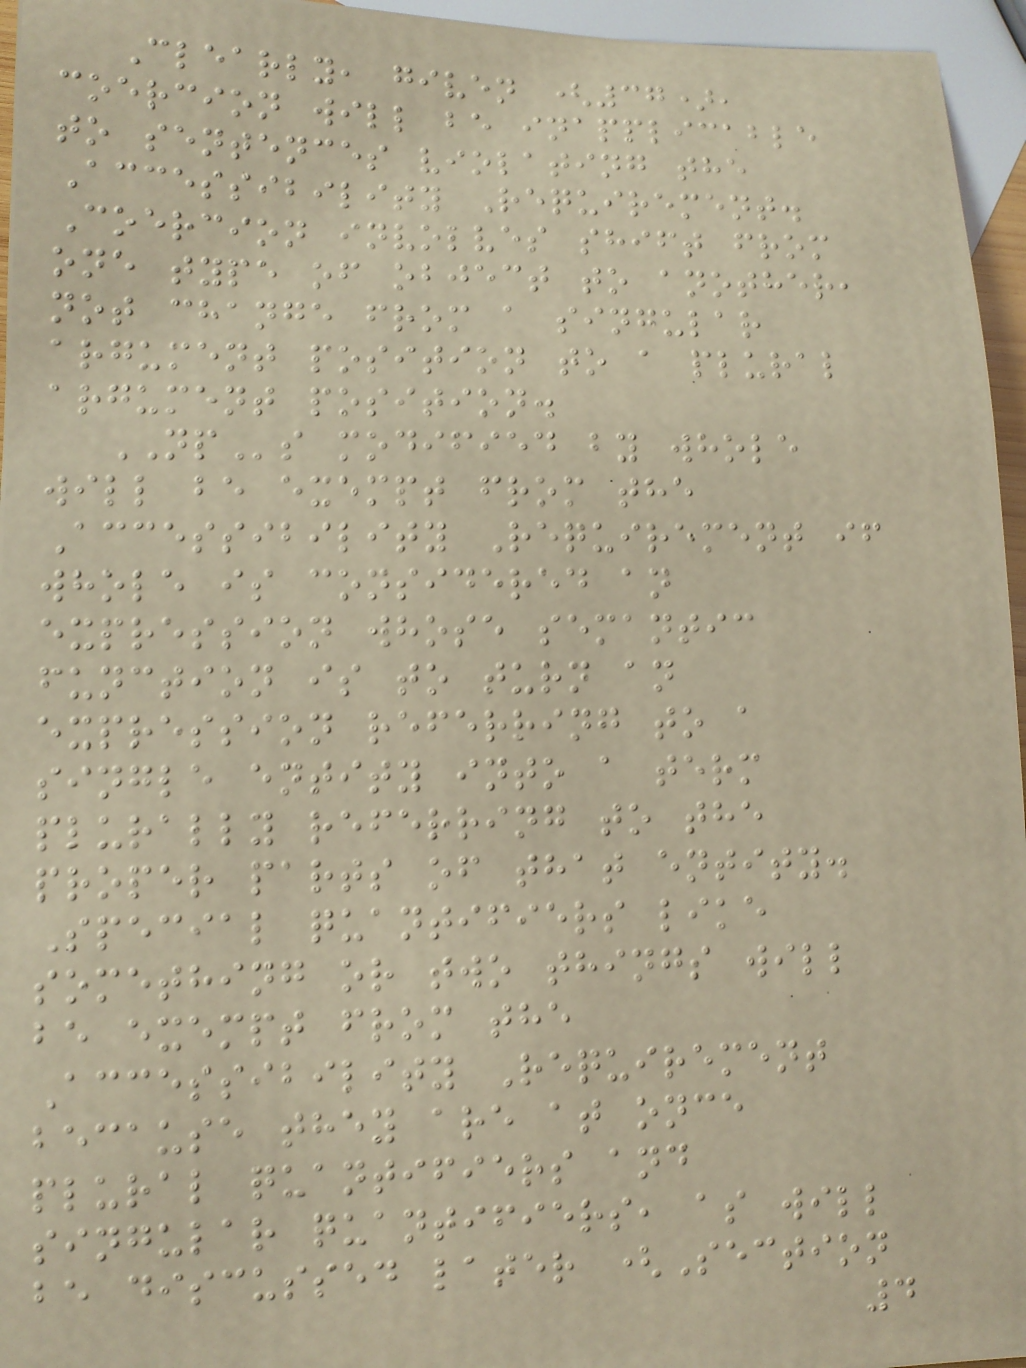Clearly, given (37),
coercion will be inapplicable
to sentences violating the
Accessibility Requirement.
Coercion involves shift from
one type of object to another,
not change from a singular
argument position to a plural
argument position.
NPs modified by whole
will be exempt from the
Accessibility Requirement if
whole is considered an
expression whose semantic
function is to turn an
expression referring to a
single entity into a term
plurally referring to the
proper parts of that entity.
Special quantifiers like
something or two things will
be exempt from the
Accessibility Requirement
because they are at once
plural quantifiers and
singular quantifiers, as will
be discussed later (Section
4
